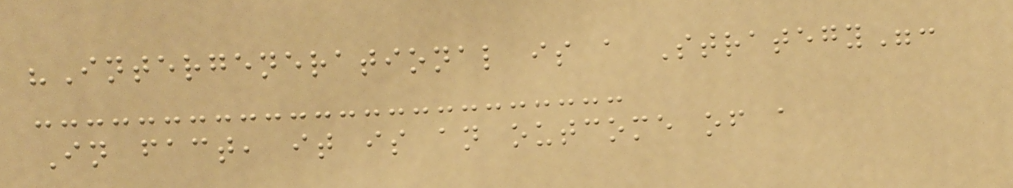"Intergenerational is a Strategy":
In fact, it is an outcome of a
